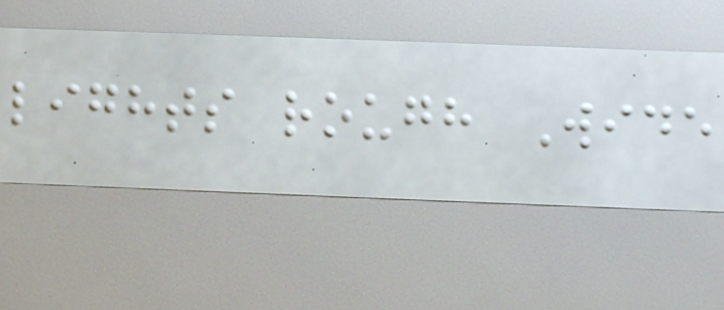lights rough Wide
